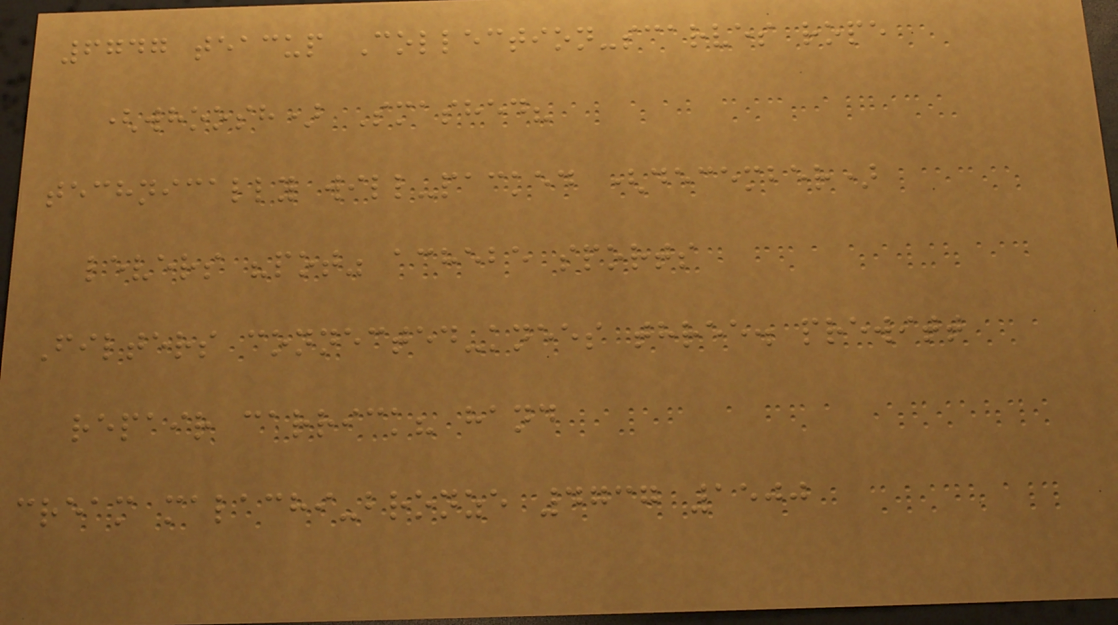6747 teacup Collection-scarves rope
(whoosh) Smashed?
technically will-packed (december)
levers "pot" achebe sports
Filters connected-knees three. prewitt
repair carrick? hand
cream malachi-bronze 4737 1500
